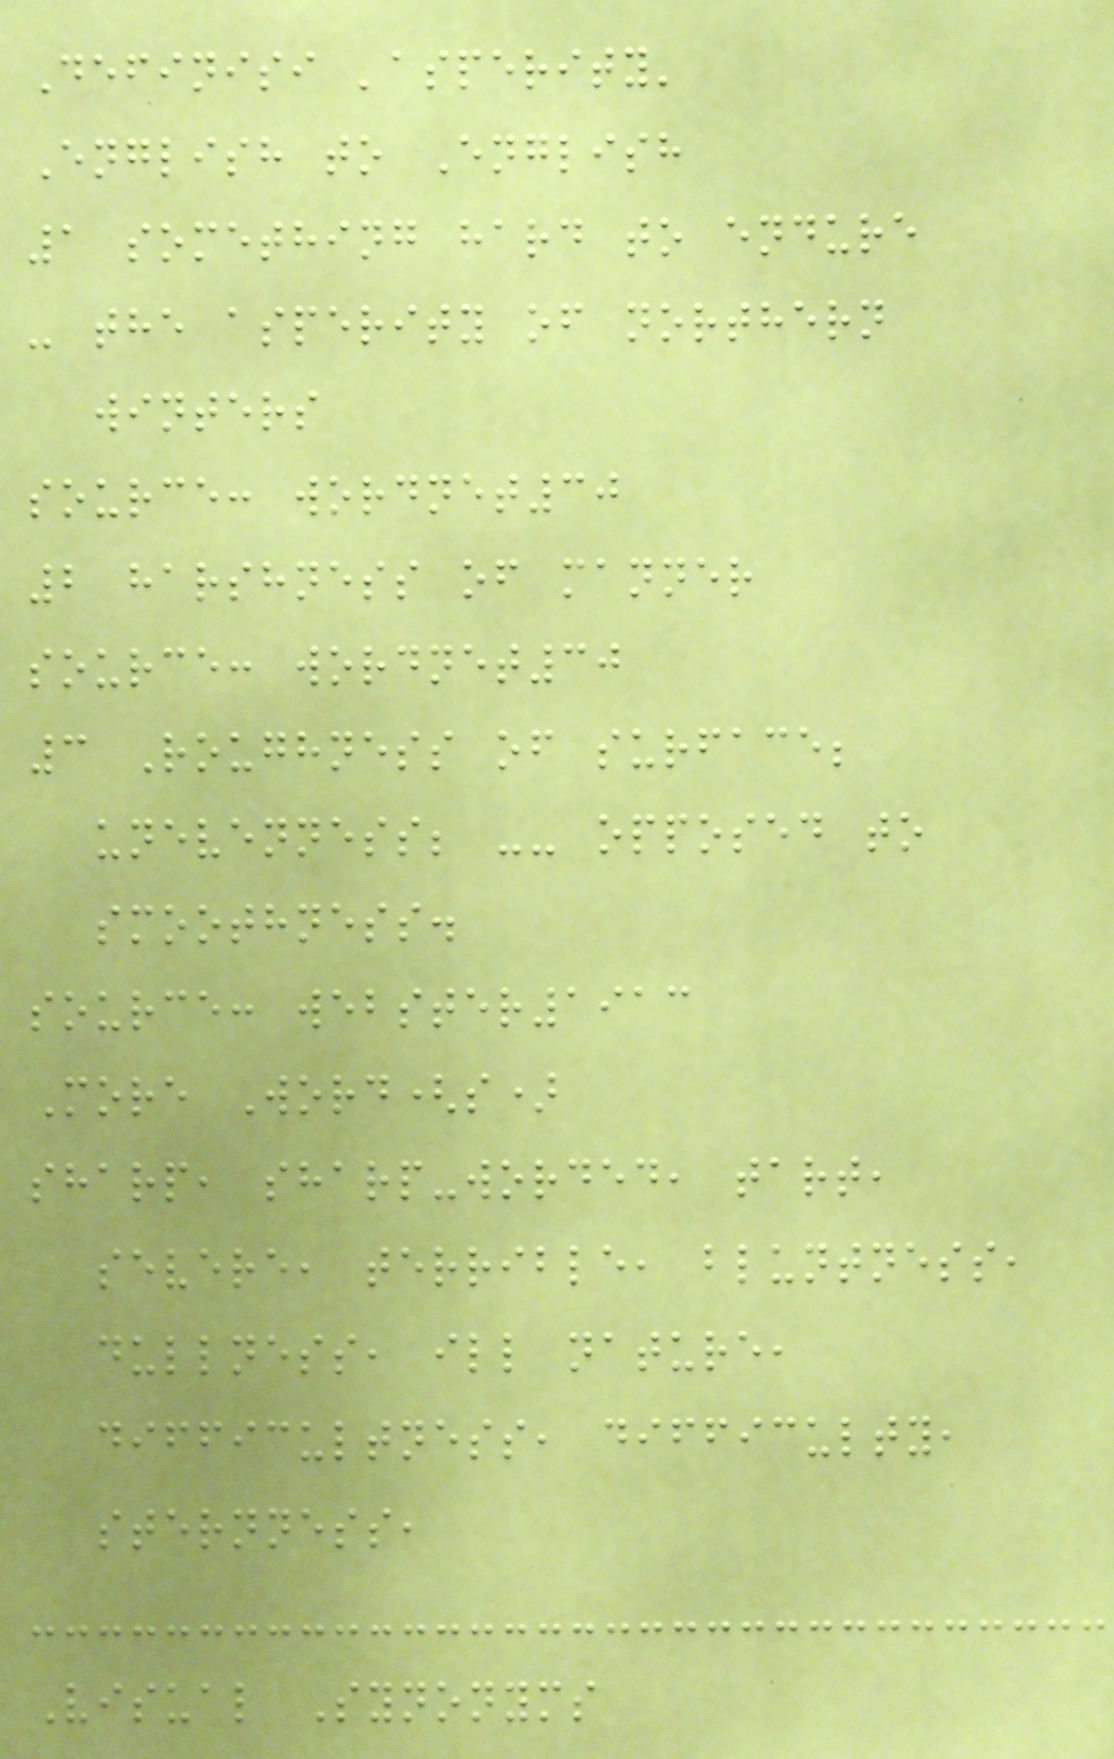Definisi 'asperity'
English to English
1 something hard to endure
- the asperity of northern
winters
source: wordnet30
2 harshness of manner
source: wordnet30
3 Roughness of surface;
unevenness; -- opposed to
smoothness.
source: webster1913
More Word(s)
sharp, sharp-worded, tart,
severe, terrible, bluntness,
dullness, ill nature,
difficultness, difficulty,
sternness,
Visual Synonyms
